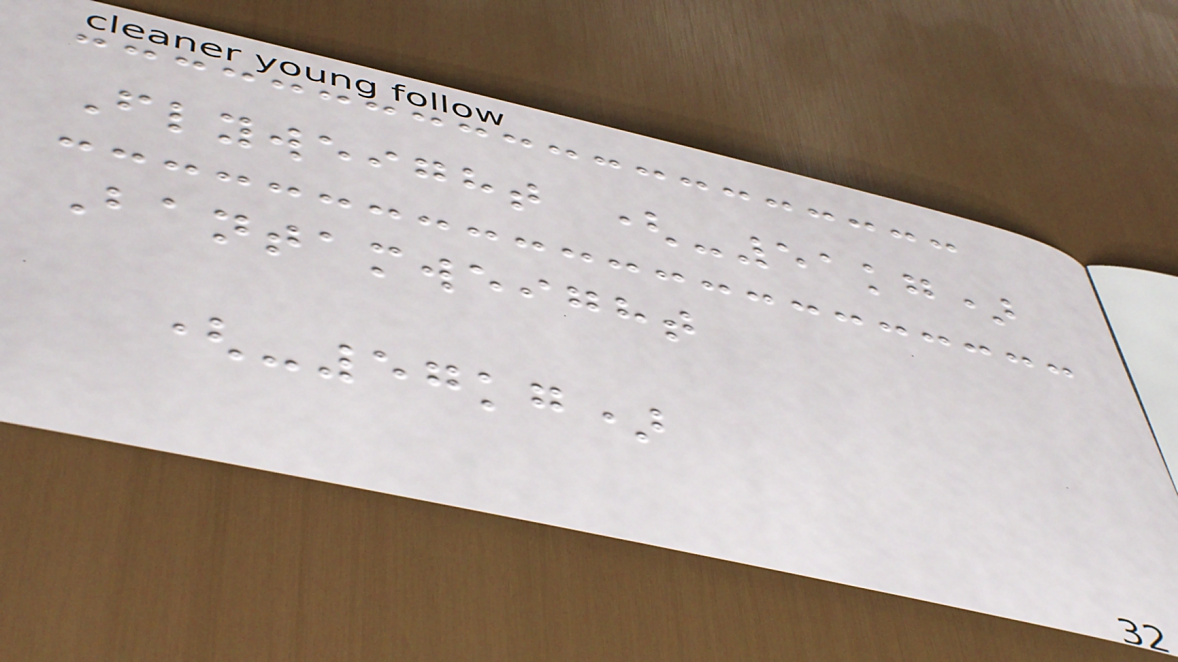Flyweight (-51kg)
Bantamweight
(-57kg)
